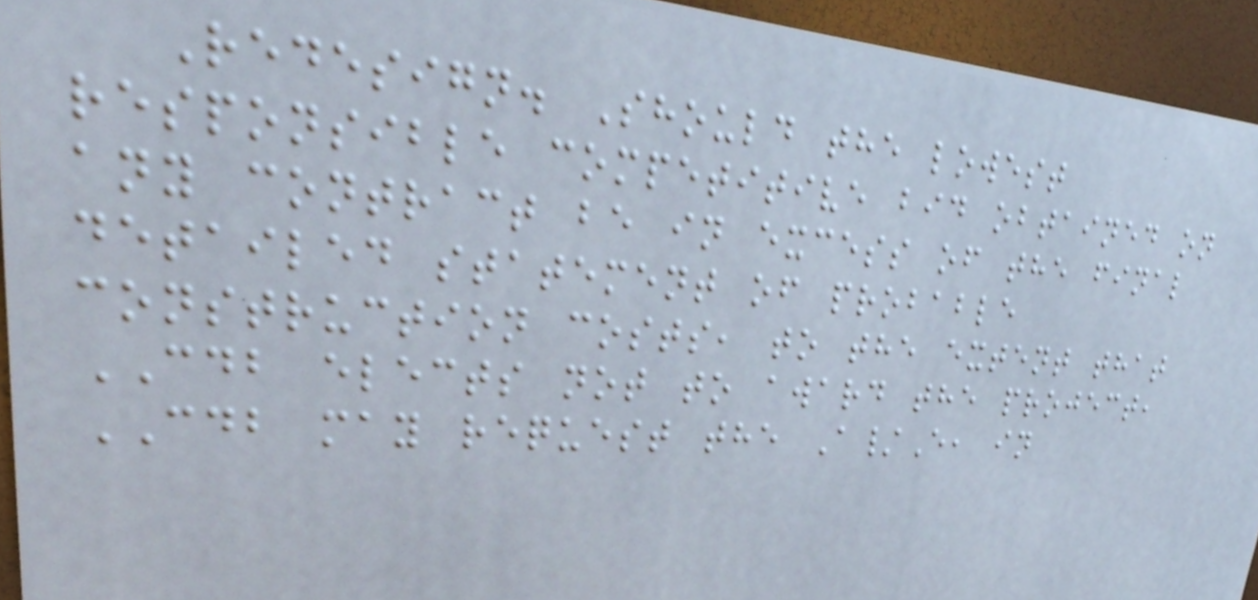Redesign. Should the lowest
responsible competitive bid obtained on
any contract be in excess of the final
detailed statement of probable
construction costs, to the extent that
CDB elects not to award the project,
CDB may request the A/E, in
